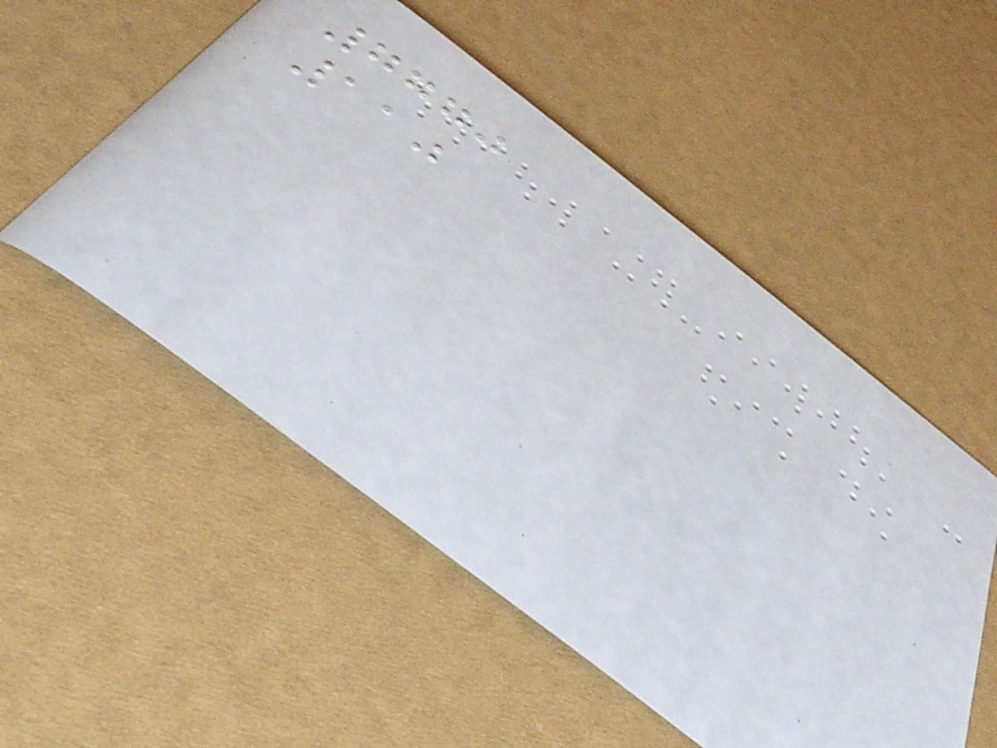7770
110
